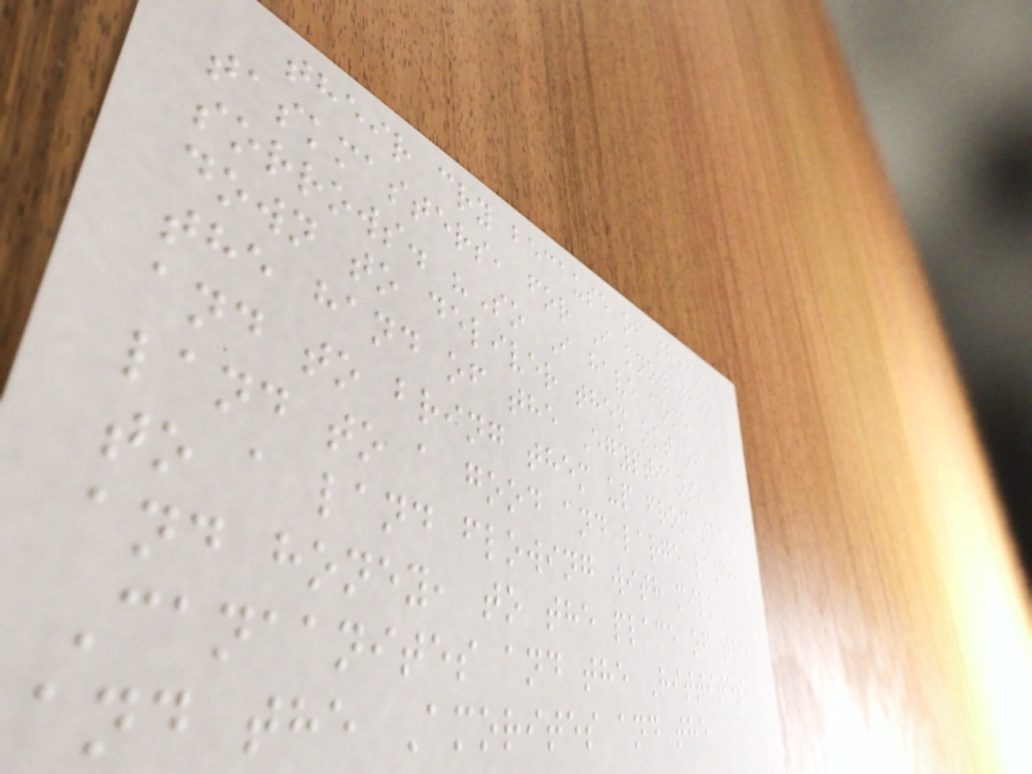their cry because of their
taskmasters, for I know their
sorrows. "So I have come
down to deliver them out of
the hand of the Egyptians,
and to bring them up from that
land to a good and large land,
to a land flowing with milk
and honey, to the place of the
Canaanites and the Hittites
and the Amorites and the
